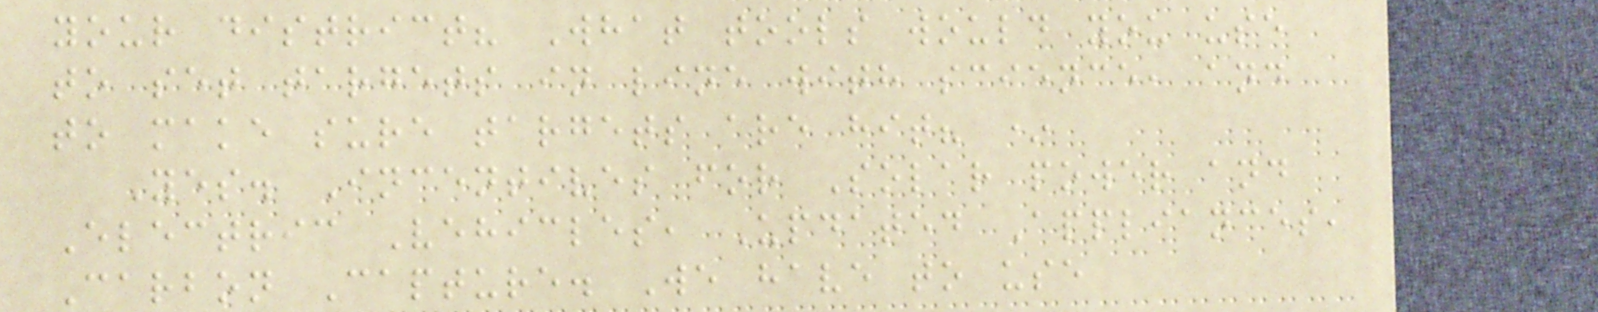your district? What tools would you use
to set targets in line with science, and
to make sure targets are hit? *
Yes. Incentives for Solar power and
Electric Vehicles, Updated Appliances,
Carbon Capture. We have to use
